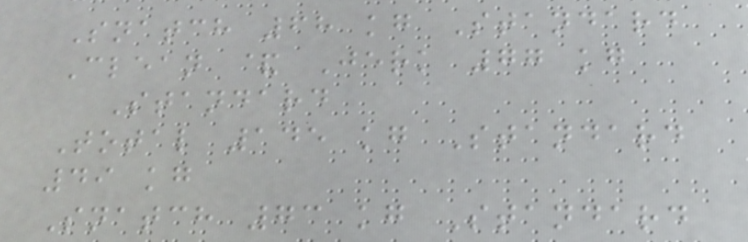Snatch 68 kg Standard
Clean & Jerk 77 kg
Standard
Total 145 kg Standard
49 kg
Snatch 73 kg Standard
